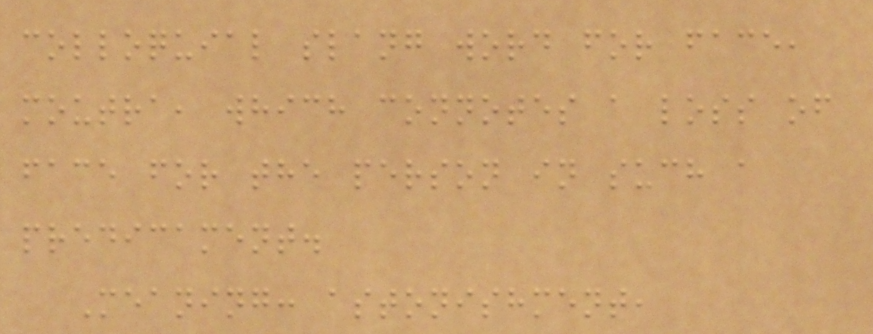colloquial slang word for face,
moutra, which connotes a loss of
face for the person in such a
predicament.
Meaning: astonishment,
